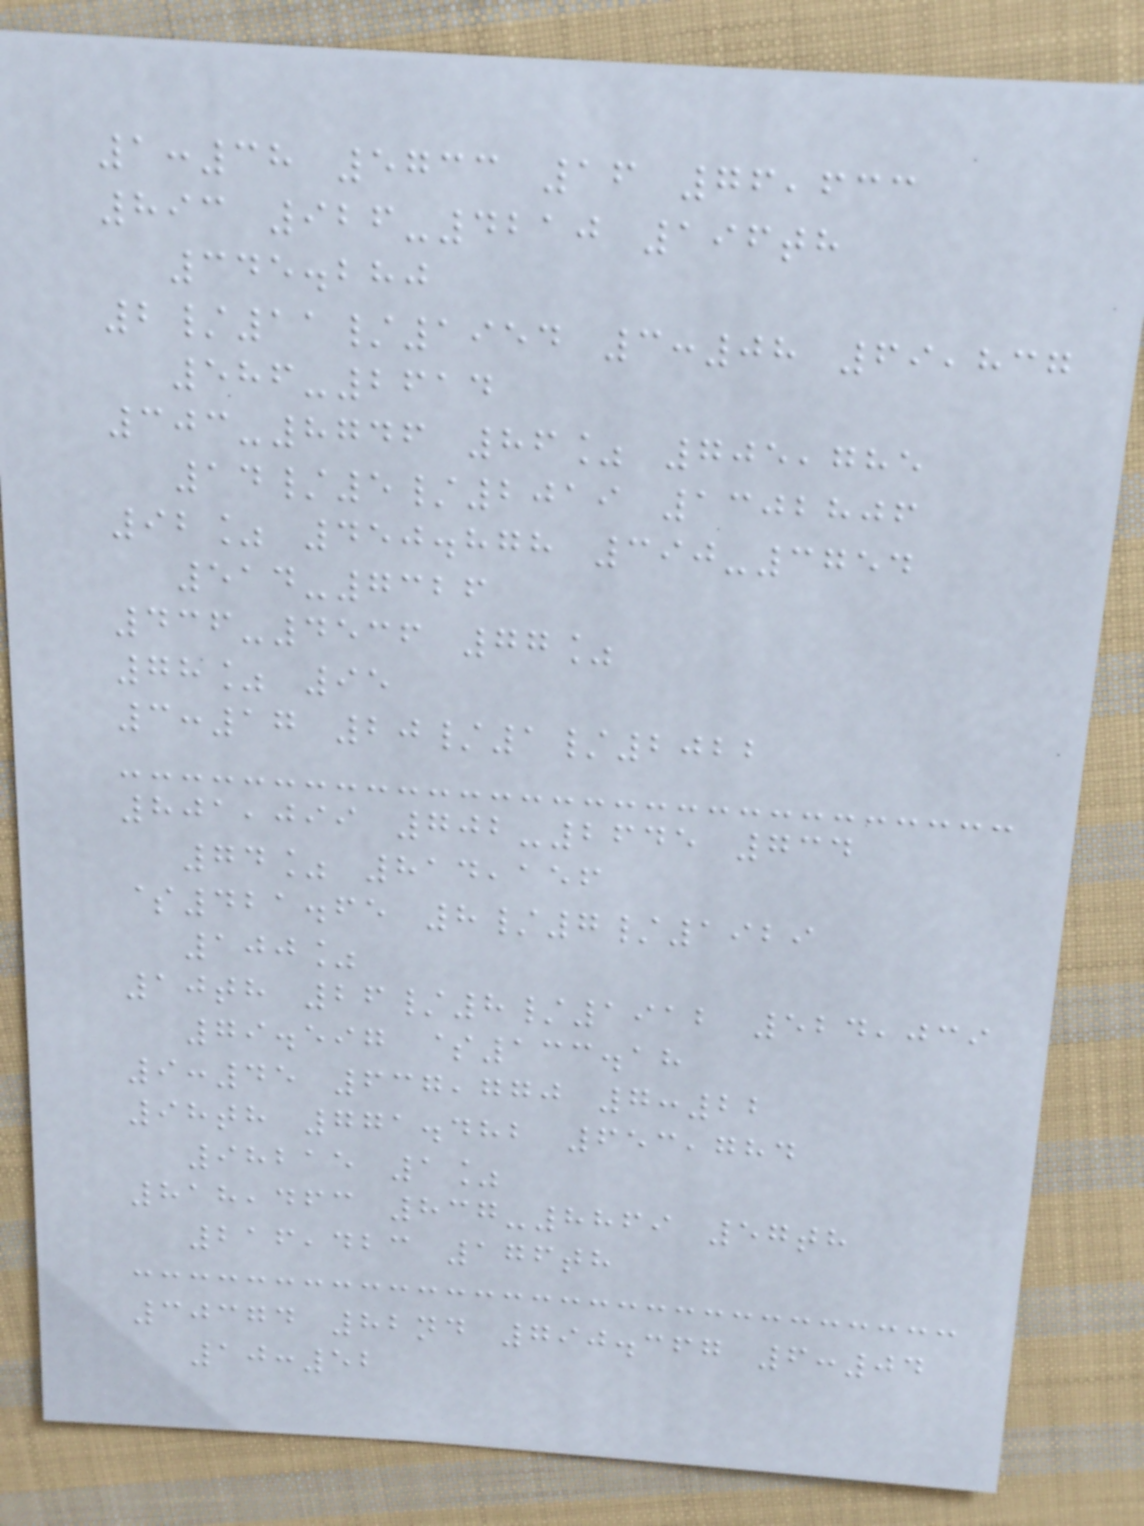1:38 5733 16 76,633
893 926-4210 196th
345.280
2/11/1954 3:08 69,837
586-2614
303-8746 86% 705,785
14/5/2019 1302806
92% 450.878 390-3754
514-7326
436-4536 77%
78% 95
3:17 20/1/2022
801,099 702-2645 734
74% 814,156
$421.65 8/7/1929
100%
10th 26/8/1912 524,039
79.597 $133.18
9:45 637,770 7:22
98th 771.482 653,784
98215 1%
818,463 837-8869 57th
216,423 176th
30374 82nd 790.367 6:04
10:52
